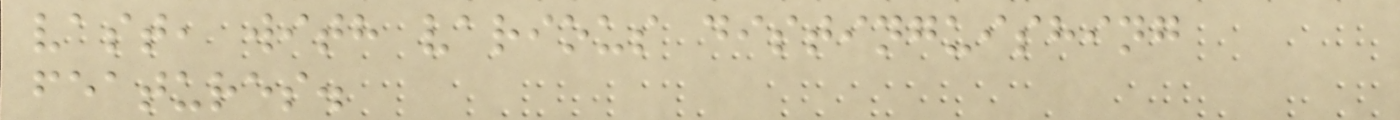vast, with various distinguishing
features.
